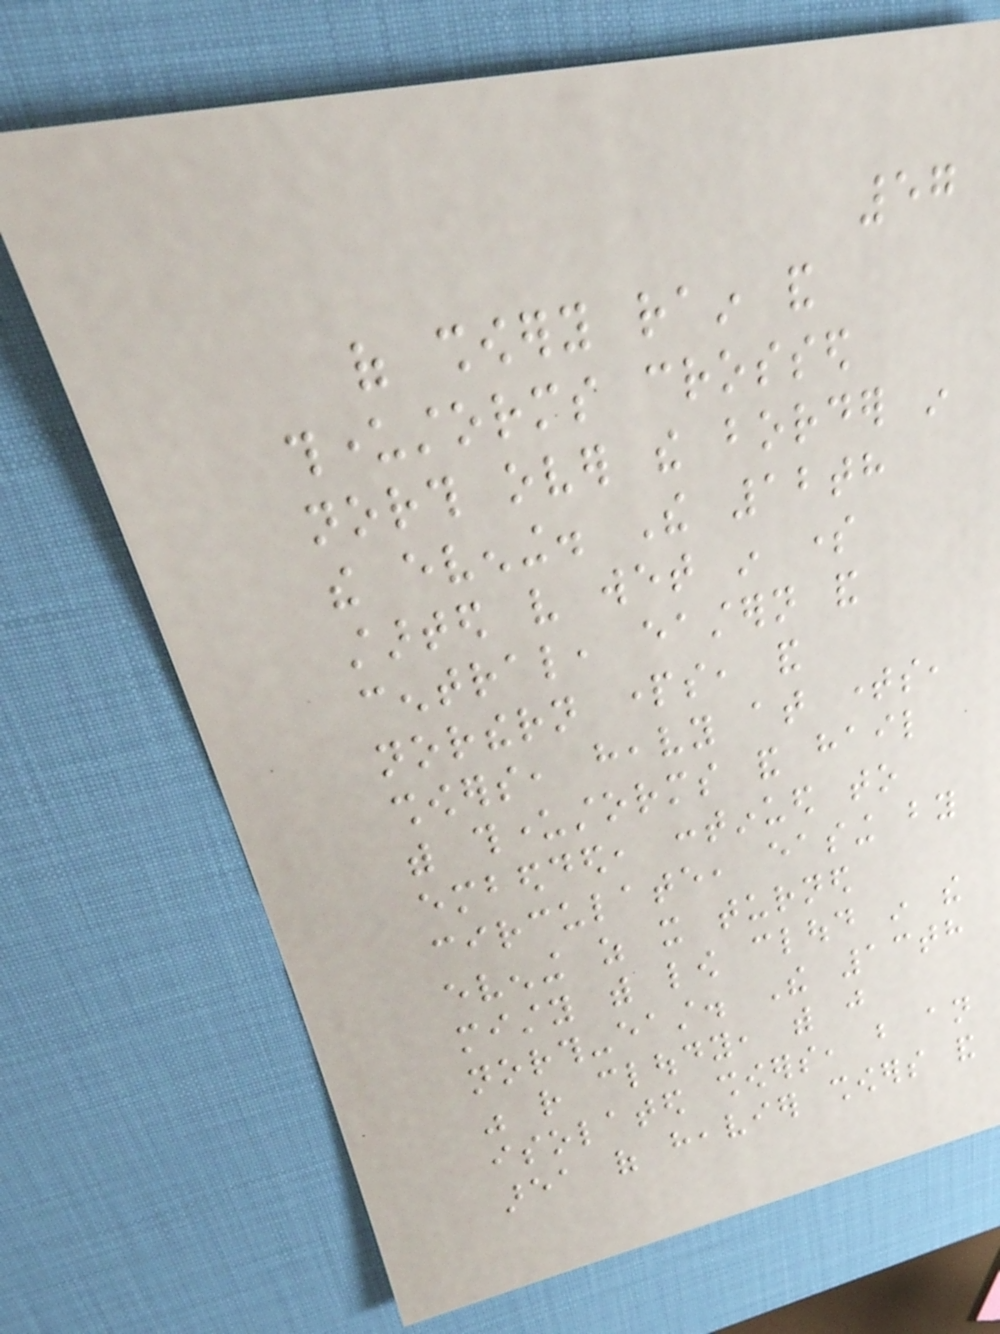57
of showery rain and
thunderstorms crossed
north over the border in
the evening. The 12th
started very wet in some
central, eastern and
northern parts, and
showers, heavy at times,
with thunderstorms and hail
embedded, continued to
circulate, easing by
evening as it turned
misty with low cloud in the
north-east. The 13th
was rather cloudy, with just
isolated showers, but an
area of heavier showers and
